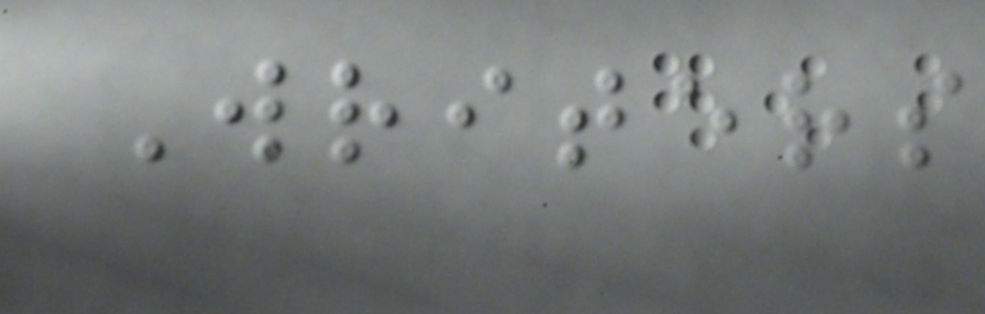Writers
